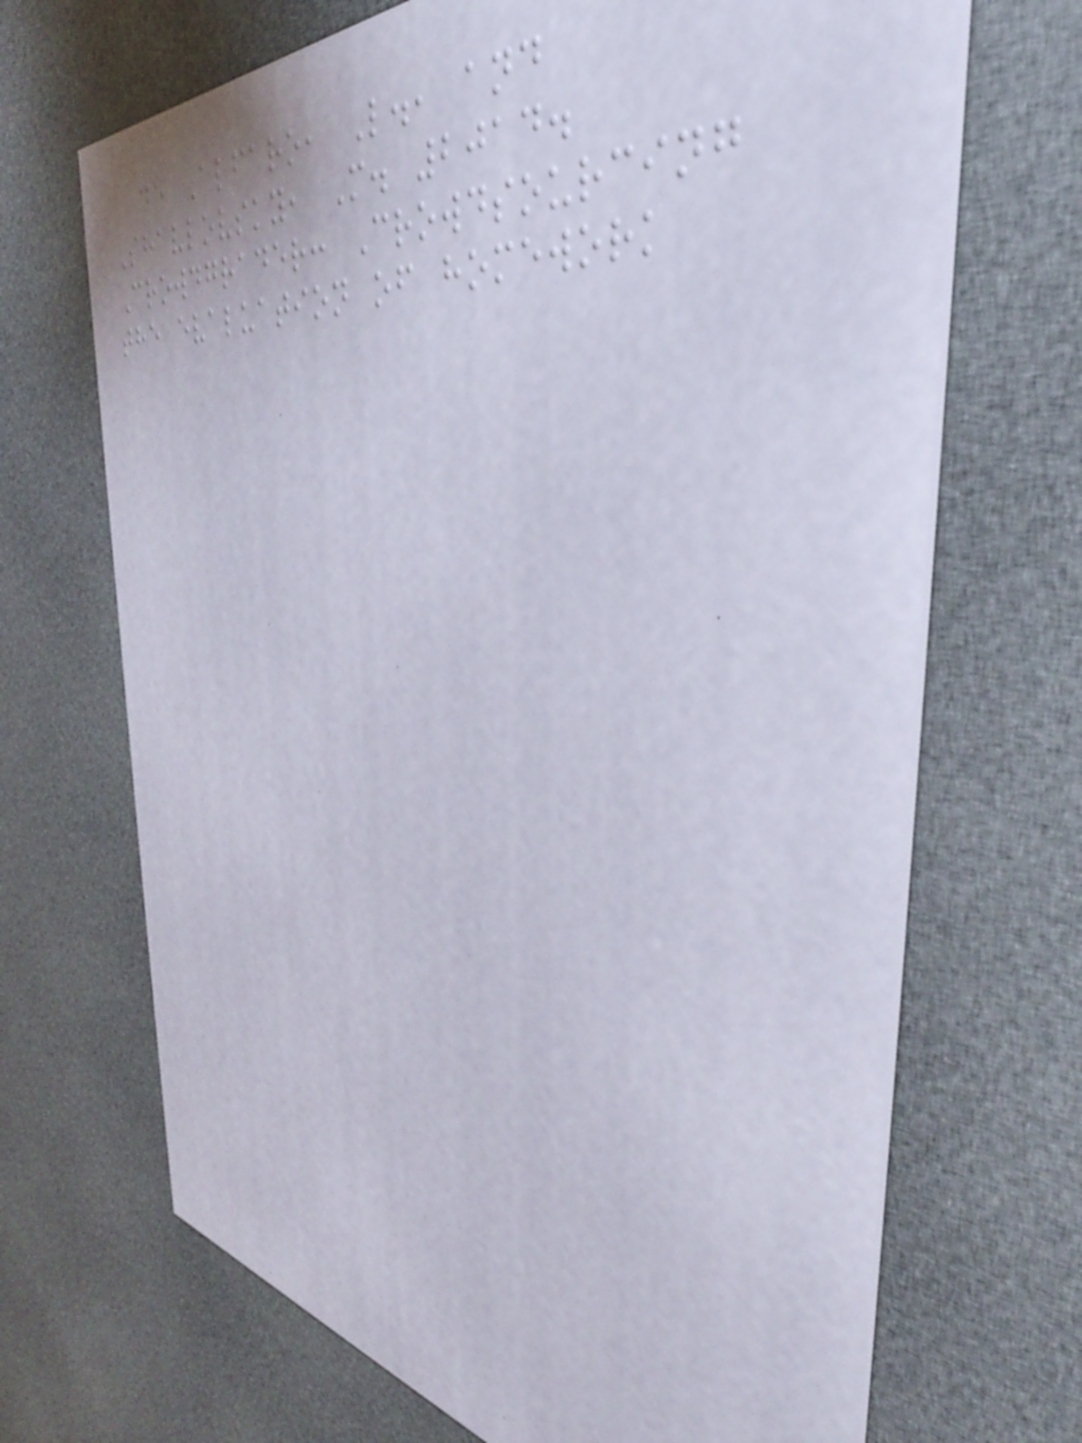de Alfaro, L., and
Shavlovsky, M. 2014.
Crowdgrader: Crowdsourcing
the evaluation of homework
